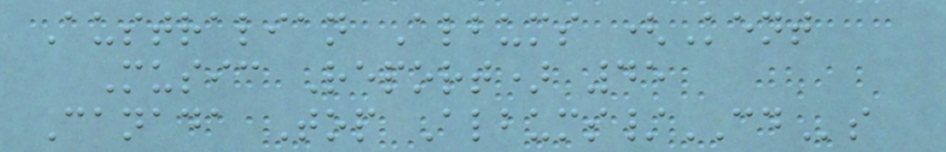Australian Albums (Kent
Music Report) 45
Canada Top Albums/CDs
